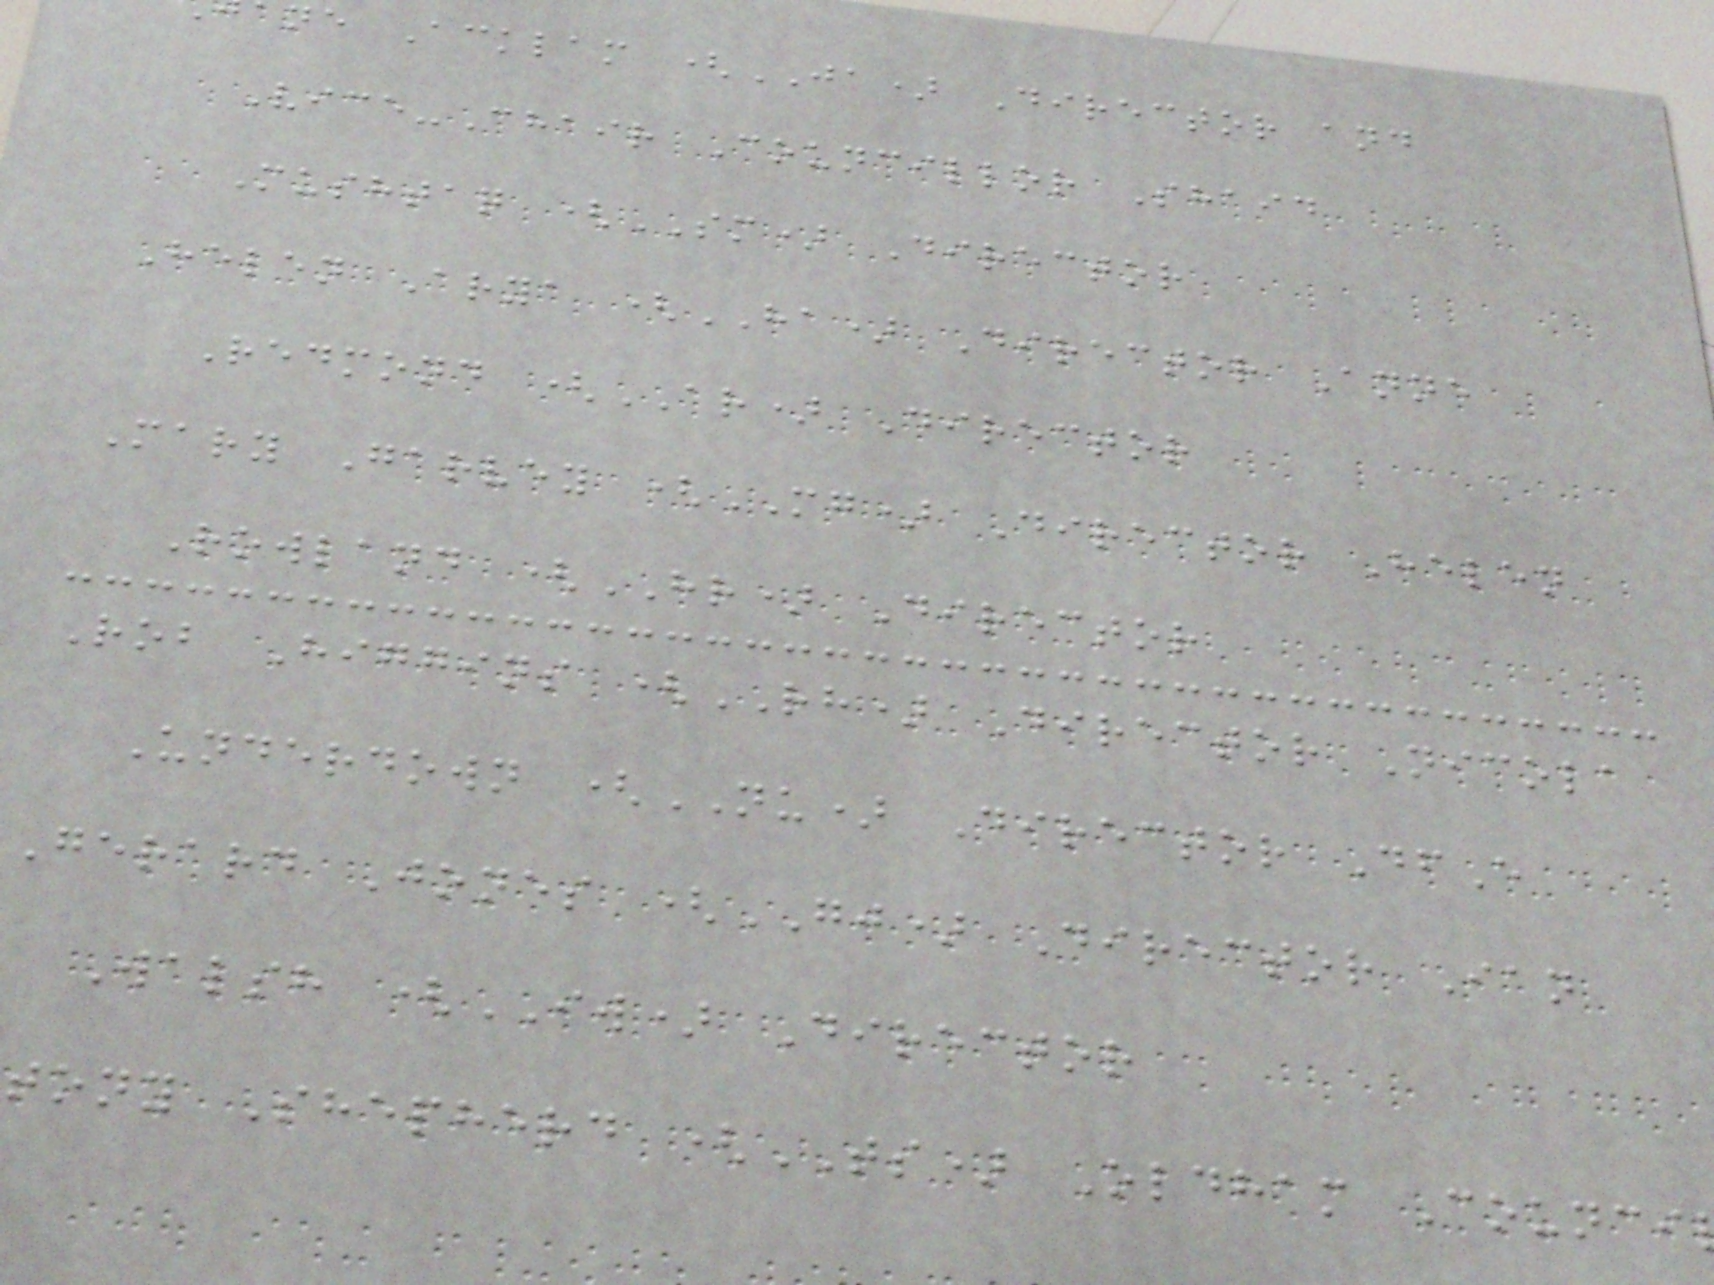ne Acklam (JA) Director and
Vice-Chair Councillor Shaid
Mushtaq (SM) Director
Helen Arya (HA) Director Anne
Redmond (AR) Director
Mary Garvey (MG) Director Helen
Rowland (HR) Director
Rob Higgins (RH) Director Nicola
Underdown (NU) Director DfE
Gerard Jones (GJ) Director Ian
Walsh (IW) Director
tony Shepherd (TS) Oldham Counci
